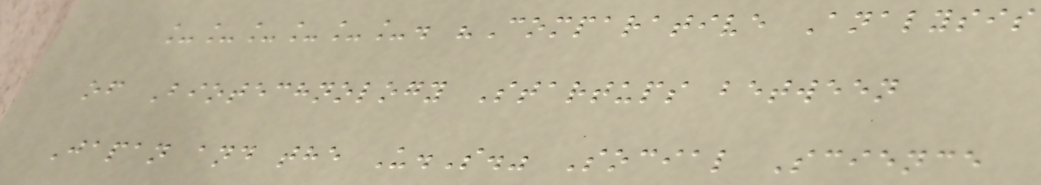______. "Comparative Analysis
of Biotechnology Startups between
Japan and the U.S." Social Science
